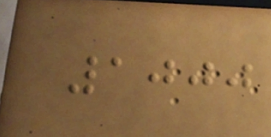1000
